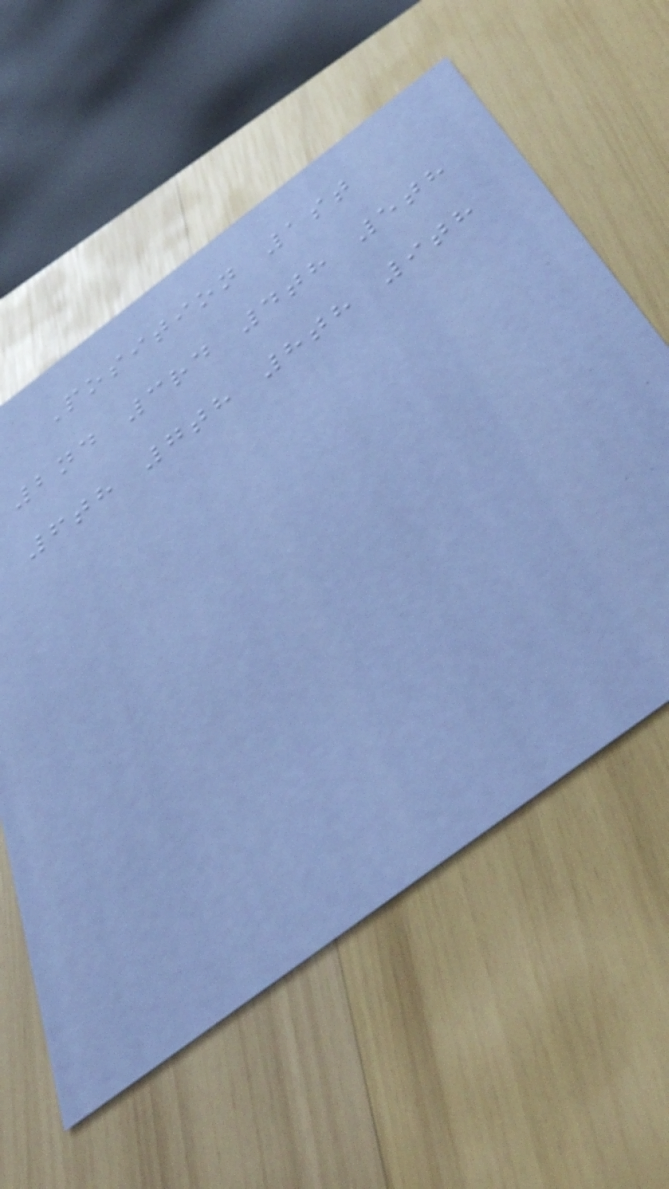Position 1st
2nd 3rd 4th 5th
6th 7th 8th 9th
